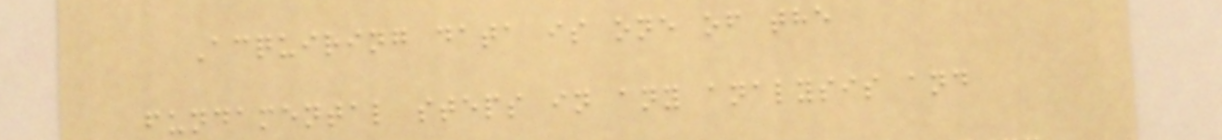Acquiring data is one of the
fundamental steps in any analysis and
